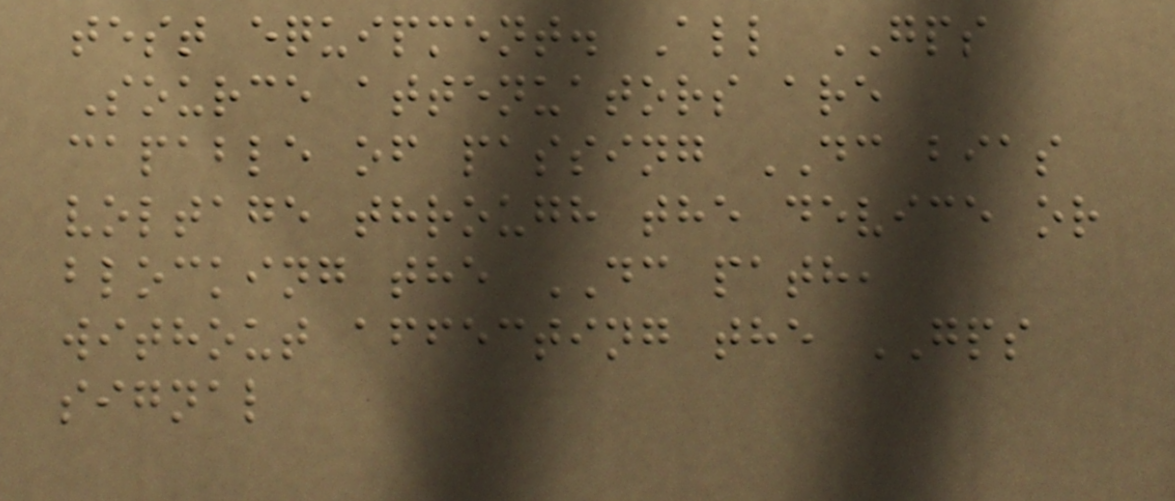test equipment. All GPS
Source attenuators are
capable of passing DC bias
voltage through the device or
blocking the DC path,
without affecting the GPS
signal
